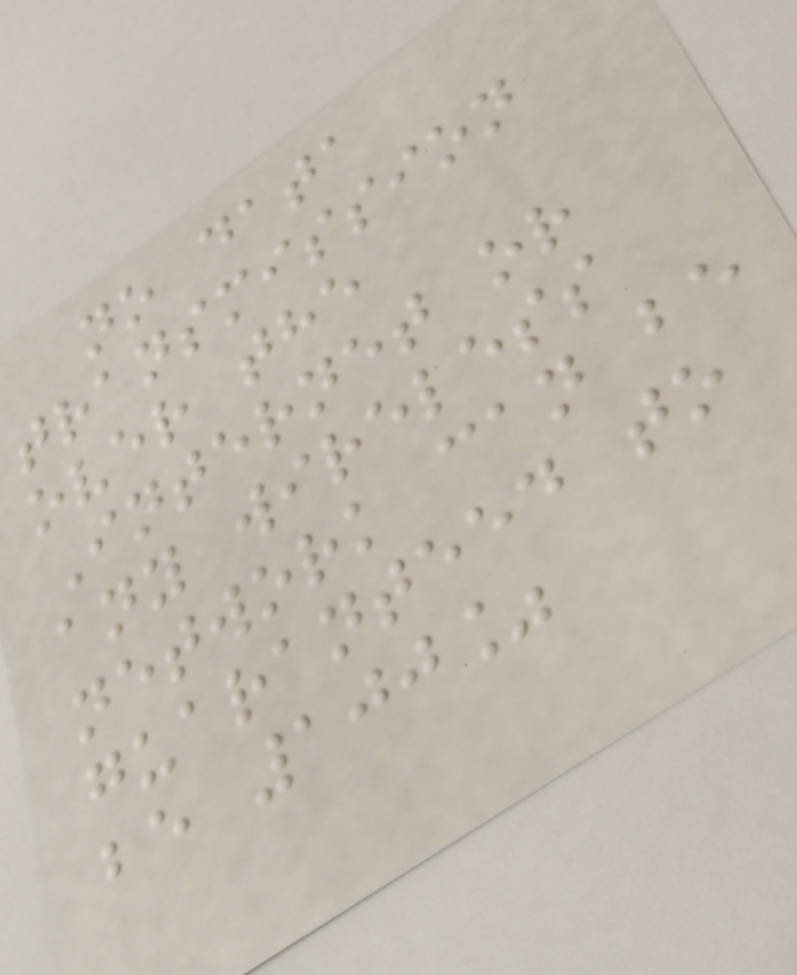no data
transmission
over the
Internet or
any wireless
network can be
guaranteed to
be 100%
